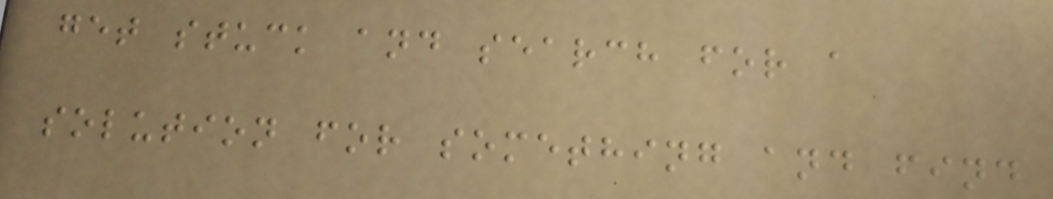get stuck and search for a
solution for something and find
